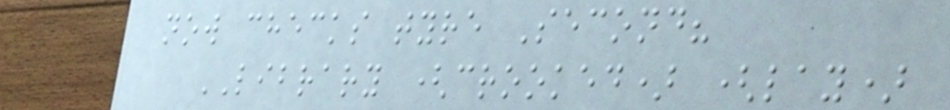now checks tyre Second?
LIBRARY (crooked) (lay)
